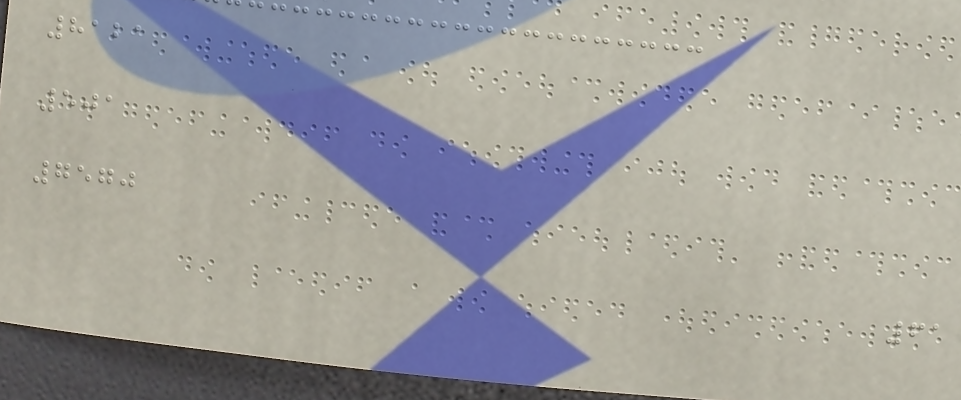8121
501
7570
61
